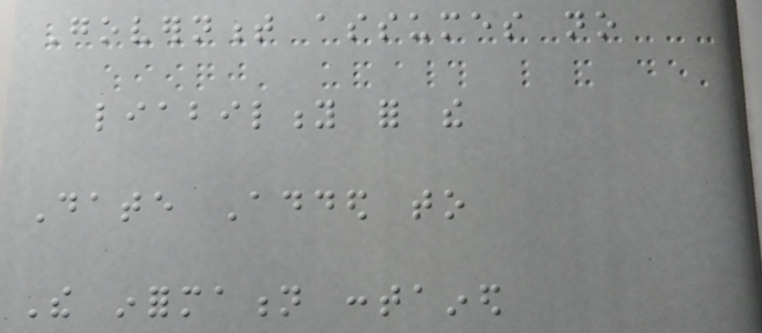Government assumes no
liability for the
Date Added to
The information contained
